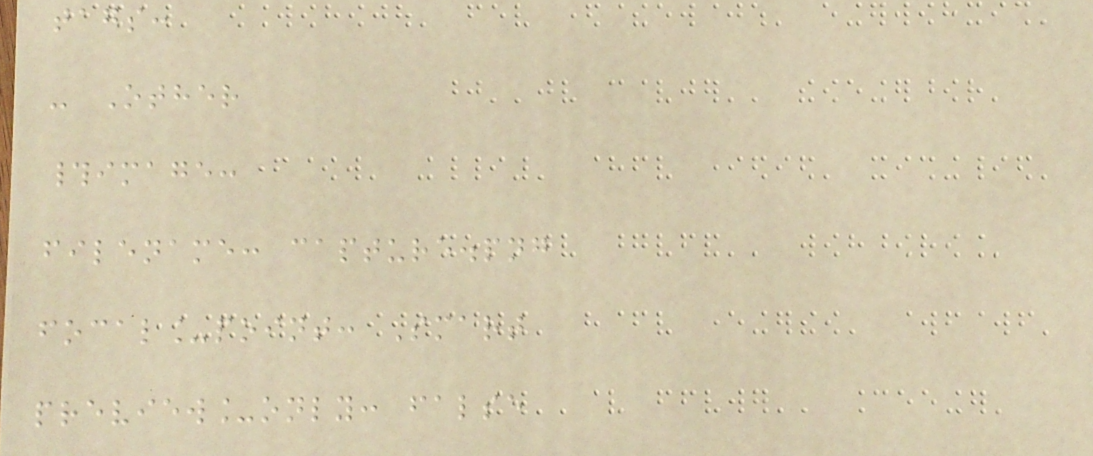tags:
- Other
#image:
filename: capture.png
focal_point: Smart
preview_only: false
